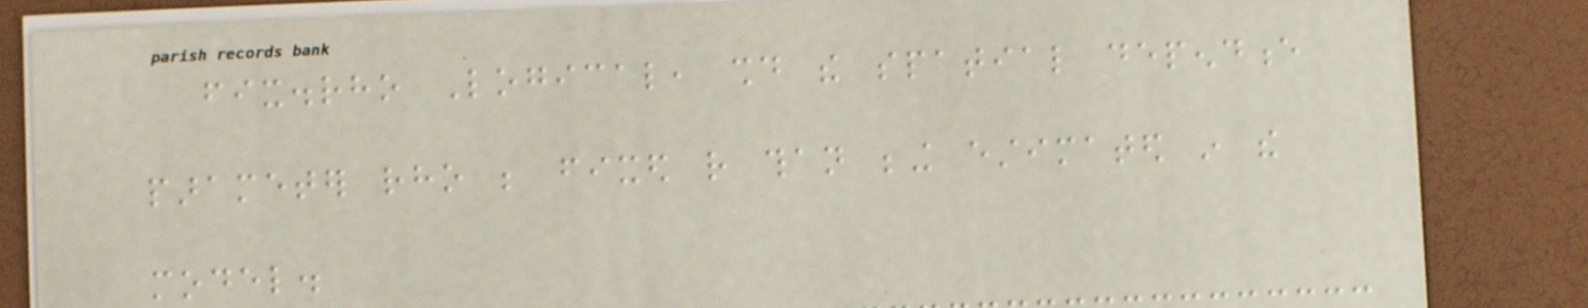fix.rho Logical, should the spatial dependence
parameter rho be fixed rather than being estimated in the
model.
